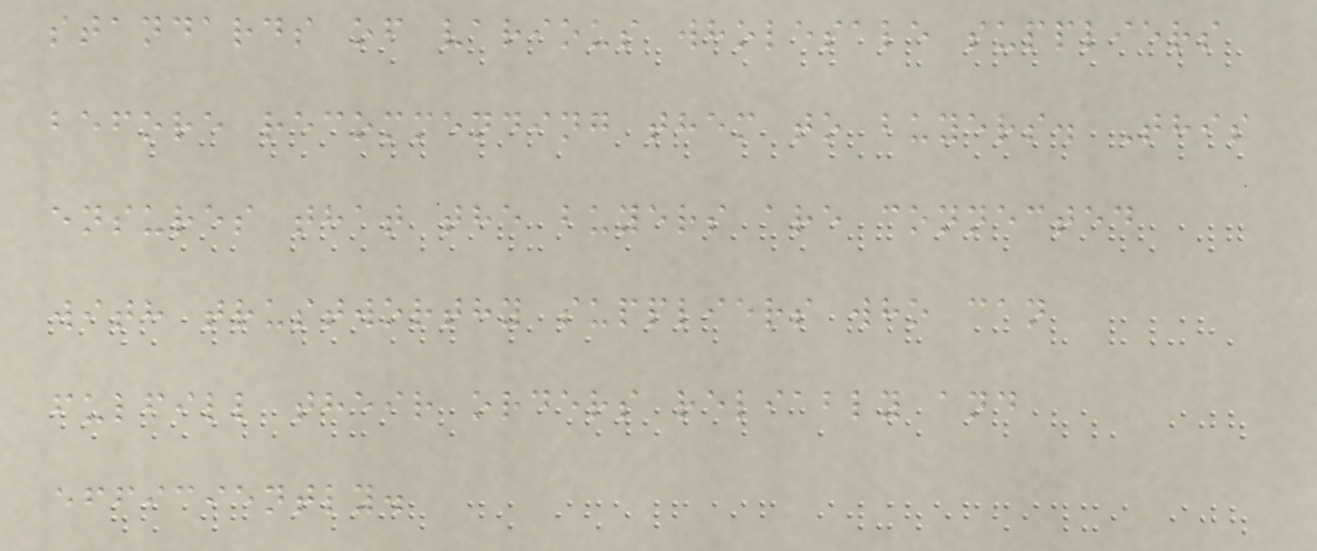standards of various wholesale suppliers
before recommending them to buyers. This
ensures that the buyers are connected
with trustworthy suppliers who can
fulfill their orders reliably and
efficiently.
